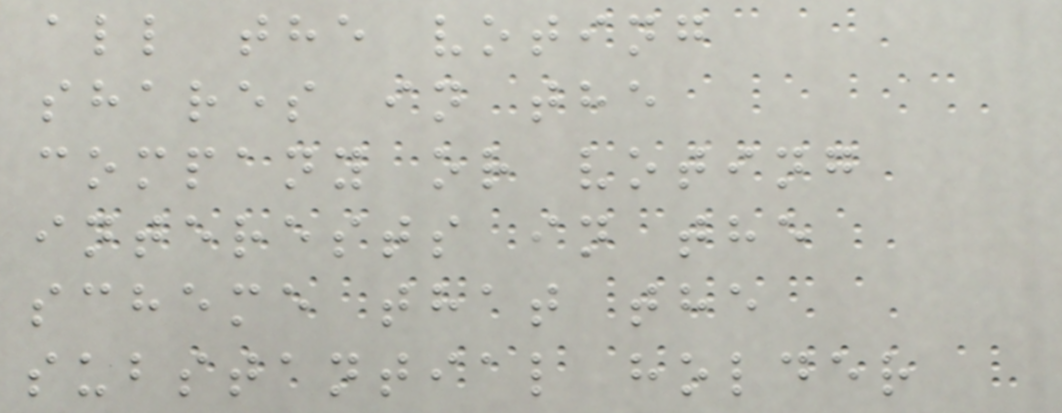all the voting
shares in the
company or voting
interests in the
scheme that the
substantial holder
